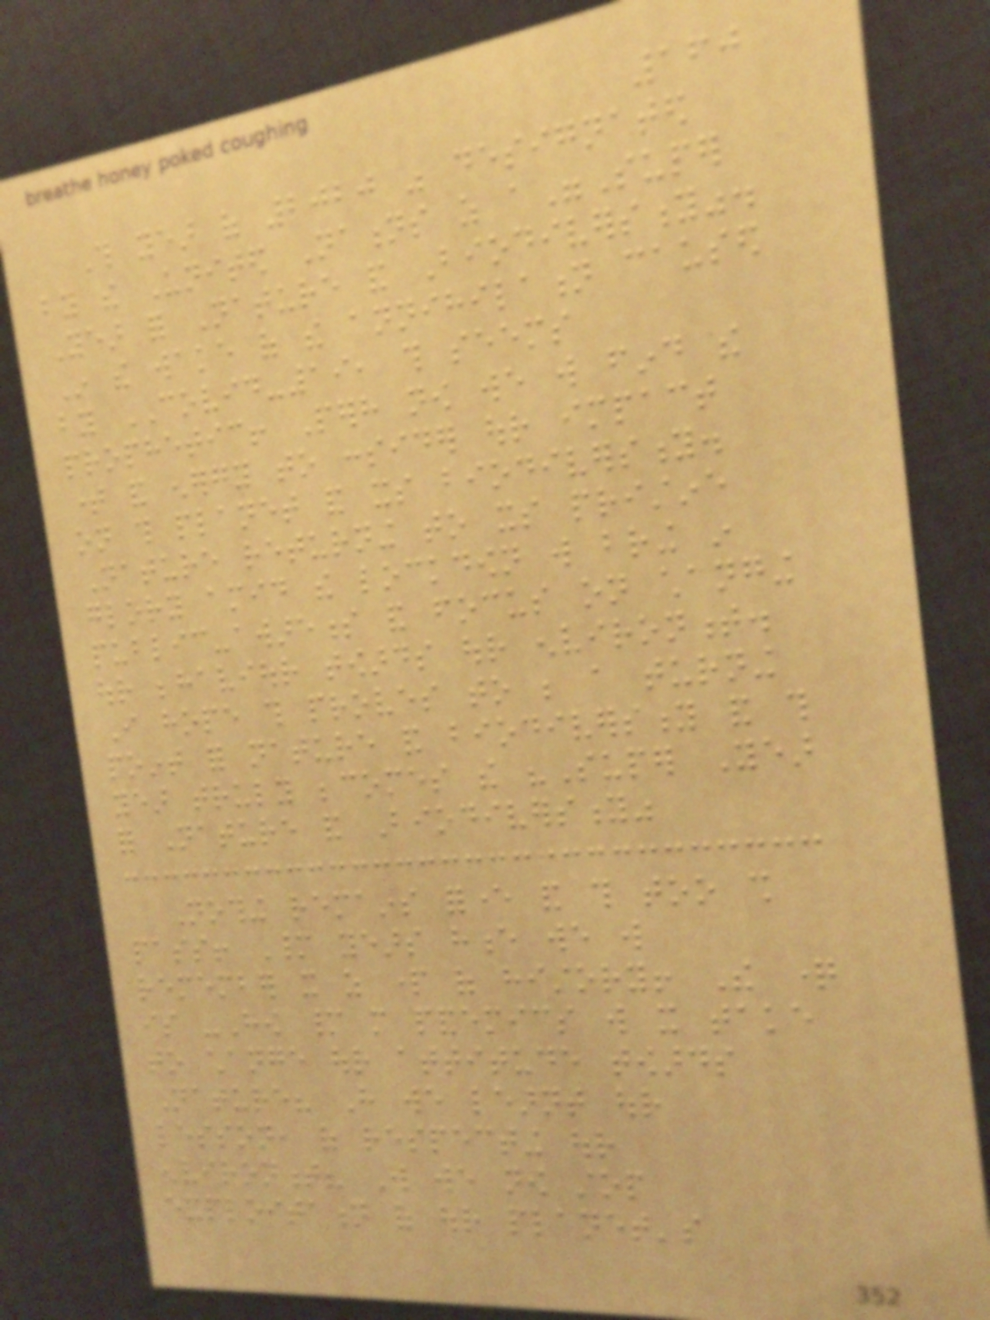160
This year of 2020 was designated
by the United Nations as a"Super
Year for Nature and Biodiversity".
In the wake of the annihilation caused
by COVID-19, this seems
prophetic! Perhaps now we will find the
time and energy to consider our impact
on this planet and its biodiversity.
Nature returning to its pristine
glory amid the lockdown will bring in
public-awareness and focus on changing
our behaviour towards our environment.
I hope this proves to be a turning
point for nature and biodiversity and this
year truly becomes the "Super Year
for Nature and Biodiversity"
Nothing remains forever and this too shall
pass! Many years hence we will
remember it as part of history! The question
is -How many more pandemics will it take
to change our attitude towards
Nature? Have we learnt our
lesson, of respecting our
environment? Will we now stop
exploitation of our planet's
